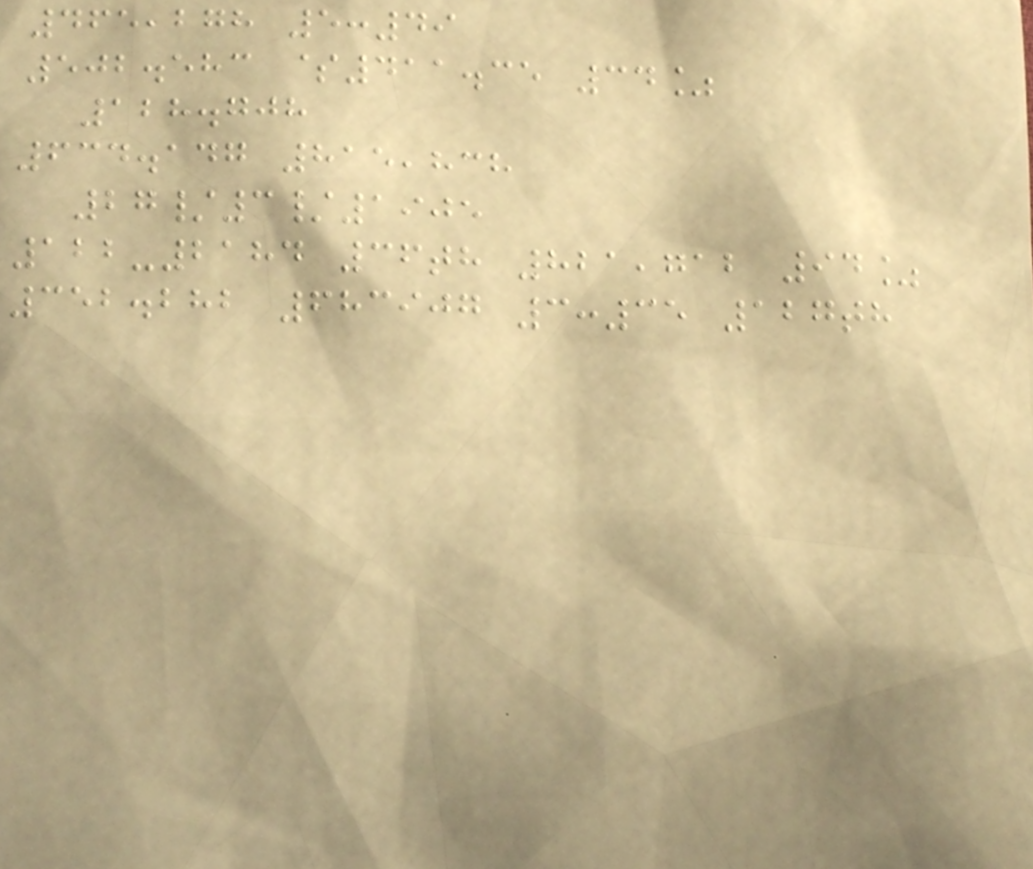465,278 5:49
502.583 $411.35 34%
128.708
634.147 815,838
27/3/1905
122-2184 36th 821,712 94%
352.282 683907 3:35 127th
